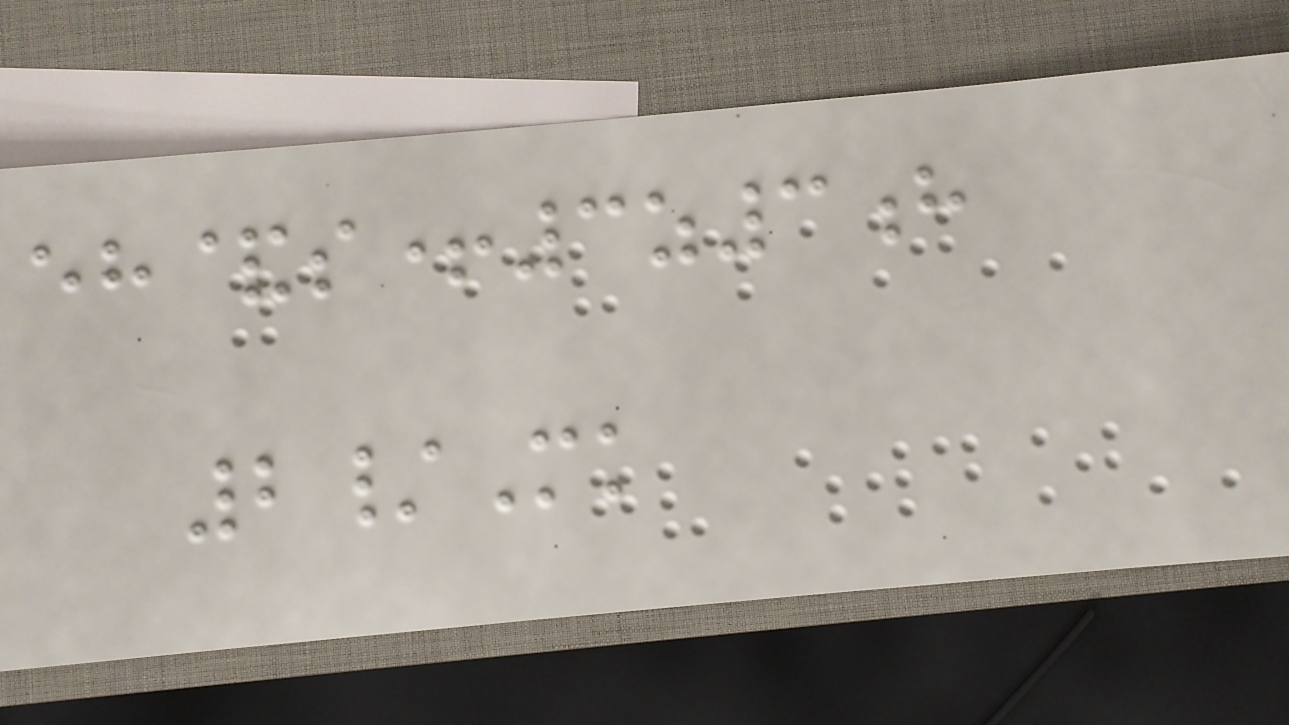eh&s+3z3h
2/Mk
